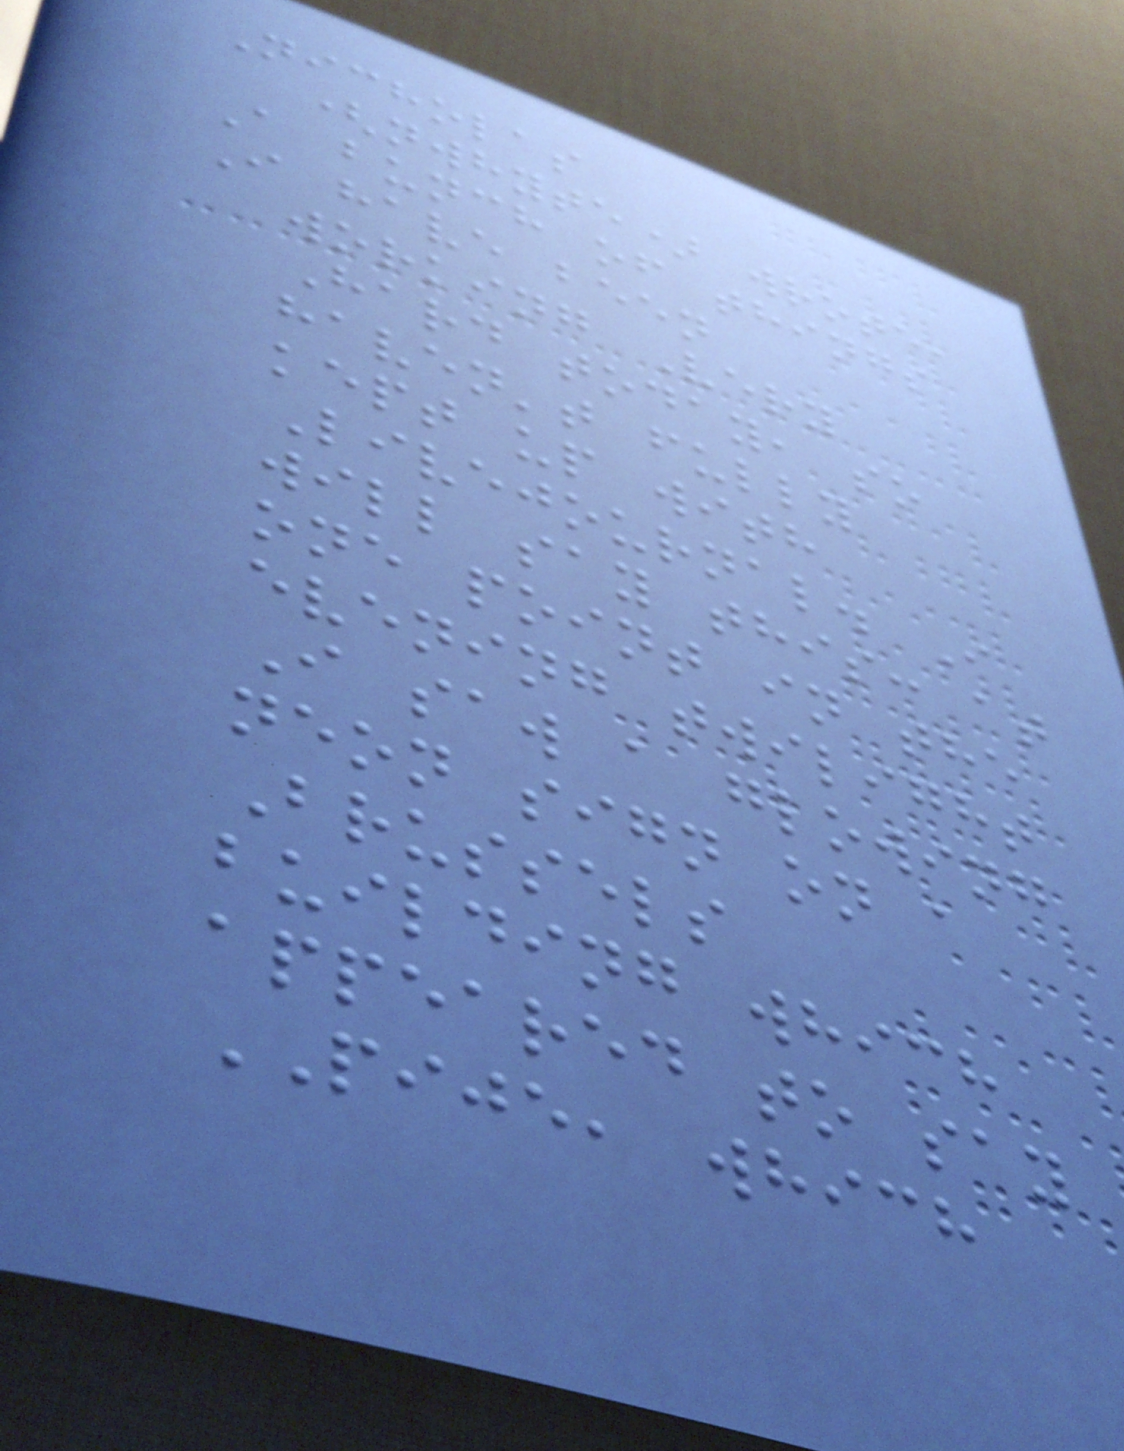Nicholas
(nwhyte) wrote,
A bunch of things
I have been
working Very
Hard today, so
haven't fully
kept up with
Livejournal. I
will say this: at
one point in the
evening twilight
I saw a glowing
neon sign on a
Brussels
building which
appeared to say
PIJE, which
